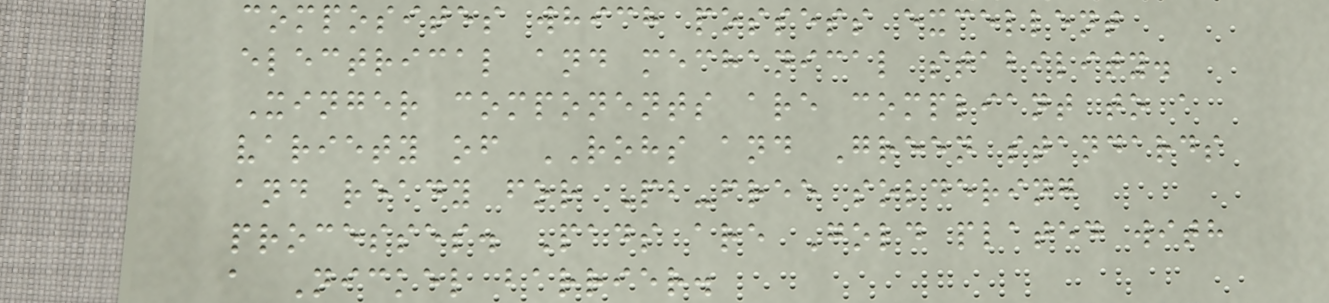composites which possess excellent
electrical and mechanical stability.
Xinger components are compliant to a
variety of ROHS and Green standards
and ready for Pb-free soldering
processes. Pads are Gold plated with
a Nickel barrier.
